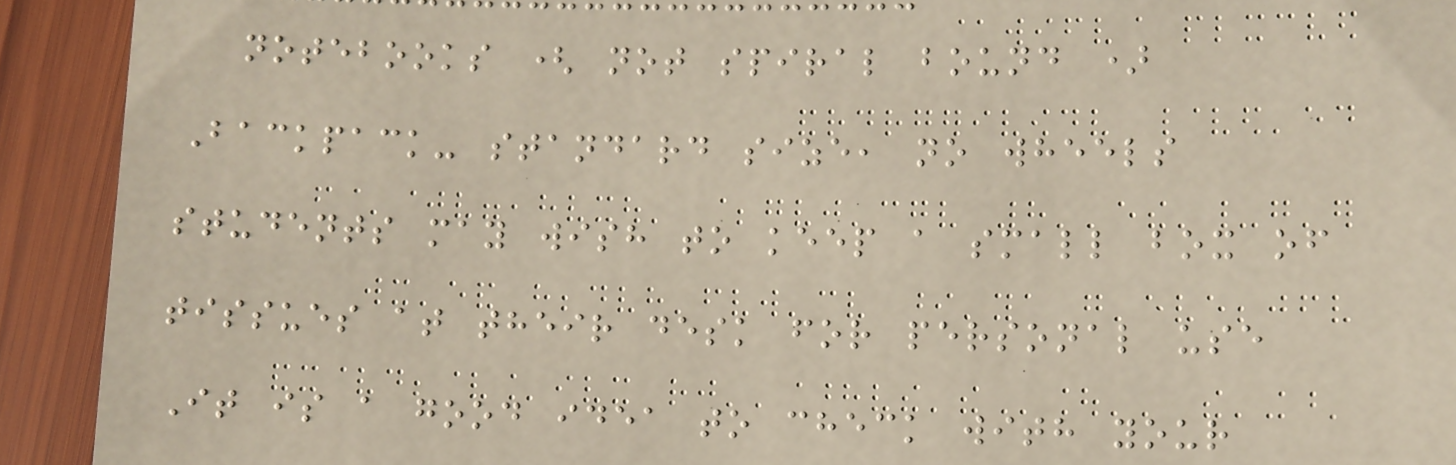notebooks ( not spiral bound )
Backpack- standard size, no wheels
students may wish to keep a small box of
tissues at their desk for personal use
It is a good idea to check with your
